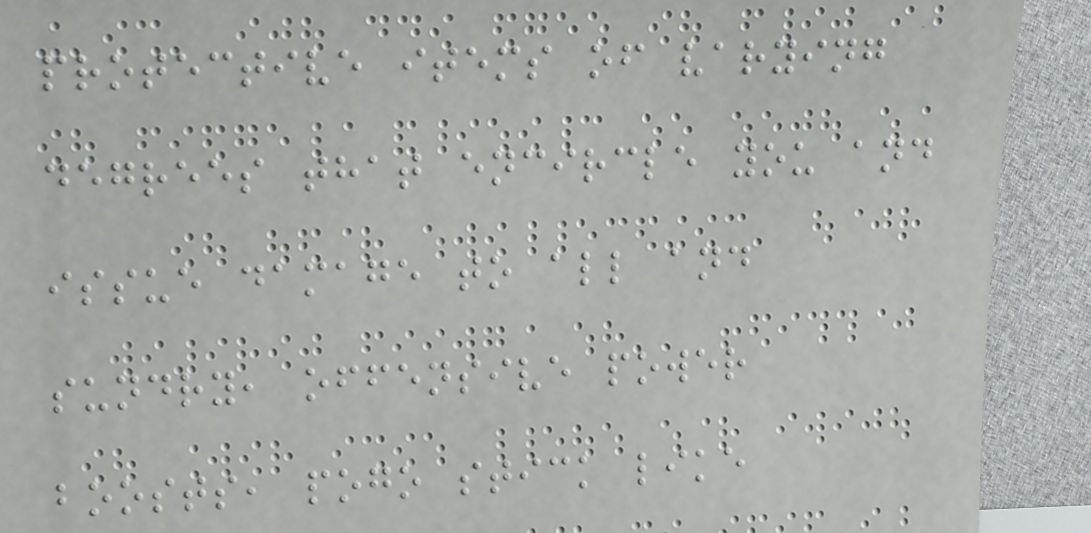protective items of varying
degrees that encircle you and
issue damage to all and
sundry, offensive power
boosts, pogo stick like
